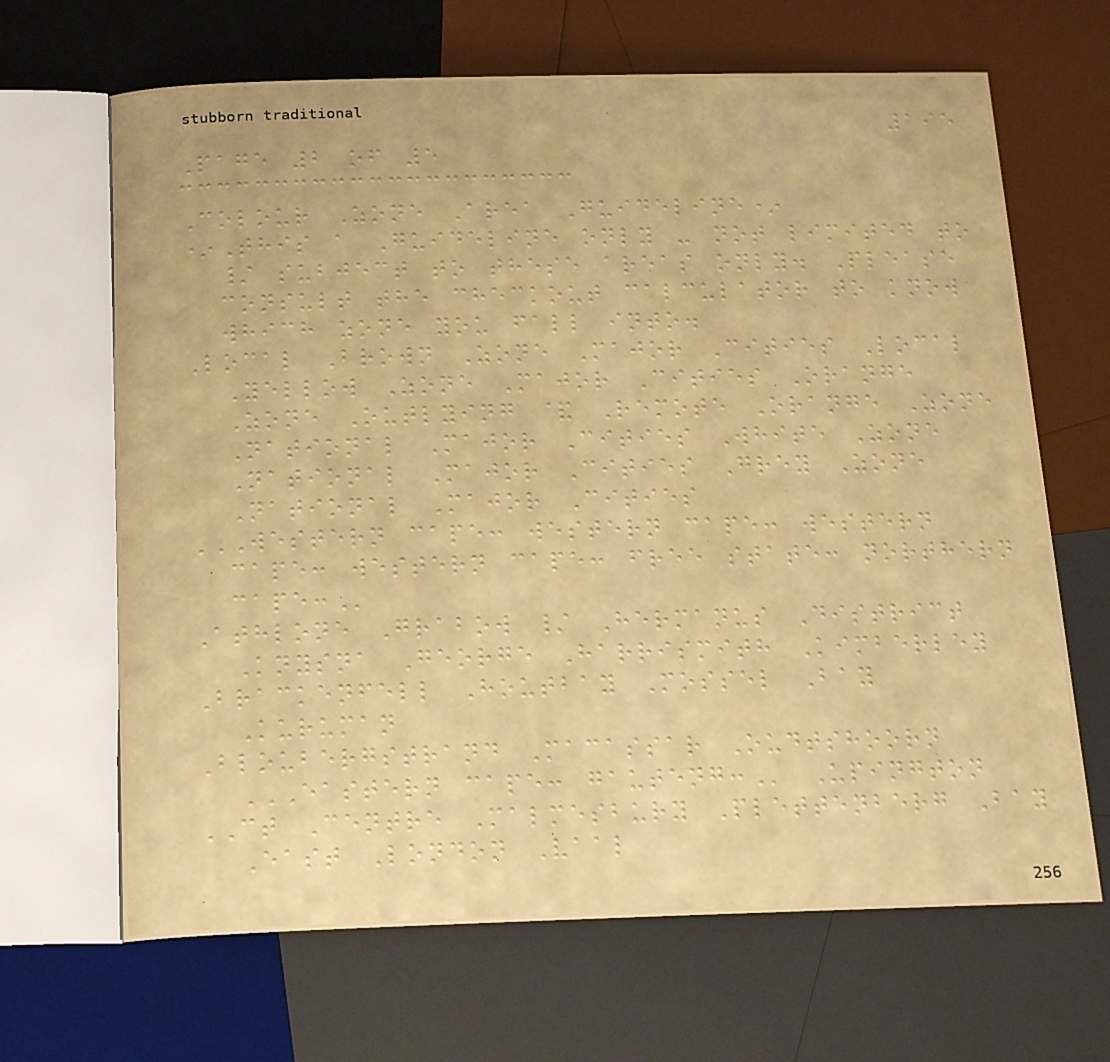195
Page 2 of 5
Colour Zone Area Guideline*
*This a Guideline only - not limited to
/ subject to these areas only. Please
consult the checkout calculator to know
which zone you fall into.
Local Brown Zone Major Cities Local
Yellow Zone Major Cities Orange
Zone Outlying & Remote Orange Zone
National Major Cities White Zone
National Major Cities Grey Zone
National Major Cities
WESTERN CAPE: WESTERN CAPE: WESTERN
CAPE: WESTERN CAPE: FREE STATE: NORTHERN
CAPE:
Athlone Grabow / Hermanus District
Knysna George Harrismith Kimberley
Brackenfell Houtbay Mossel Bay
Kuruman
Bloubergstrand Macassar Oudtshoorn
EASTERN CAPE: GAUTENG: Upington
CT Centre Malmesbury Plettenberg Bay
East London Vaal
